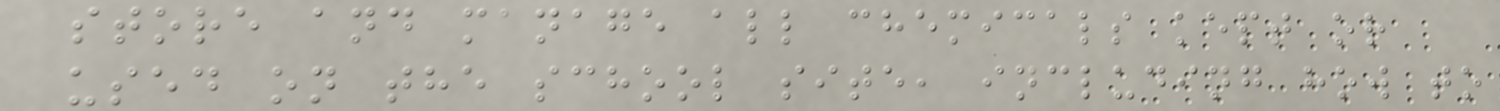store and manage all chemicals kept or
used on the school site, including how to
